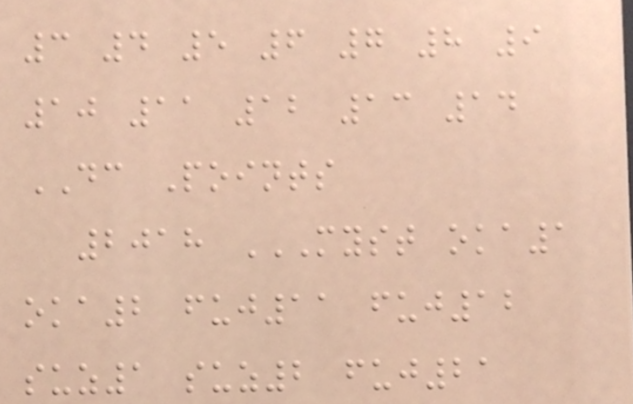3 4 5 6 7 8 9
10 11 12 13 14
DC Points
2018 MYST OKA1
OKA2 FUJ11 FUJ12
SUZ1 SUZ2 FUJ21
